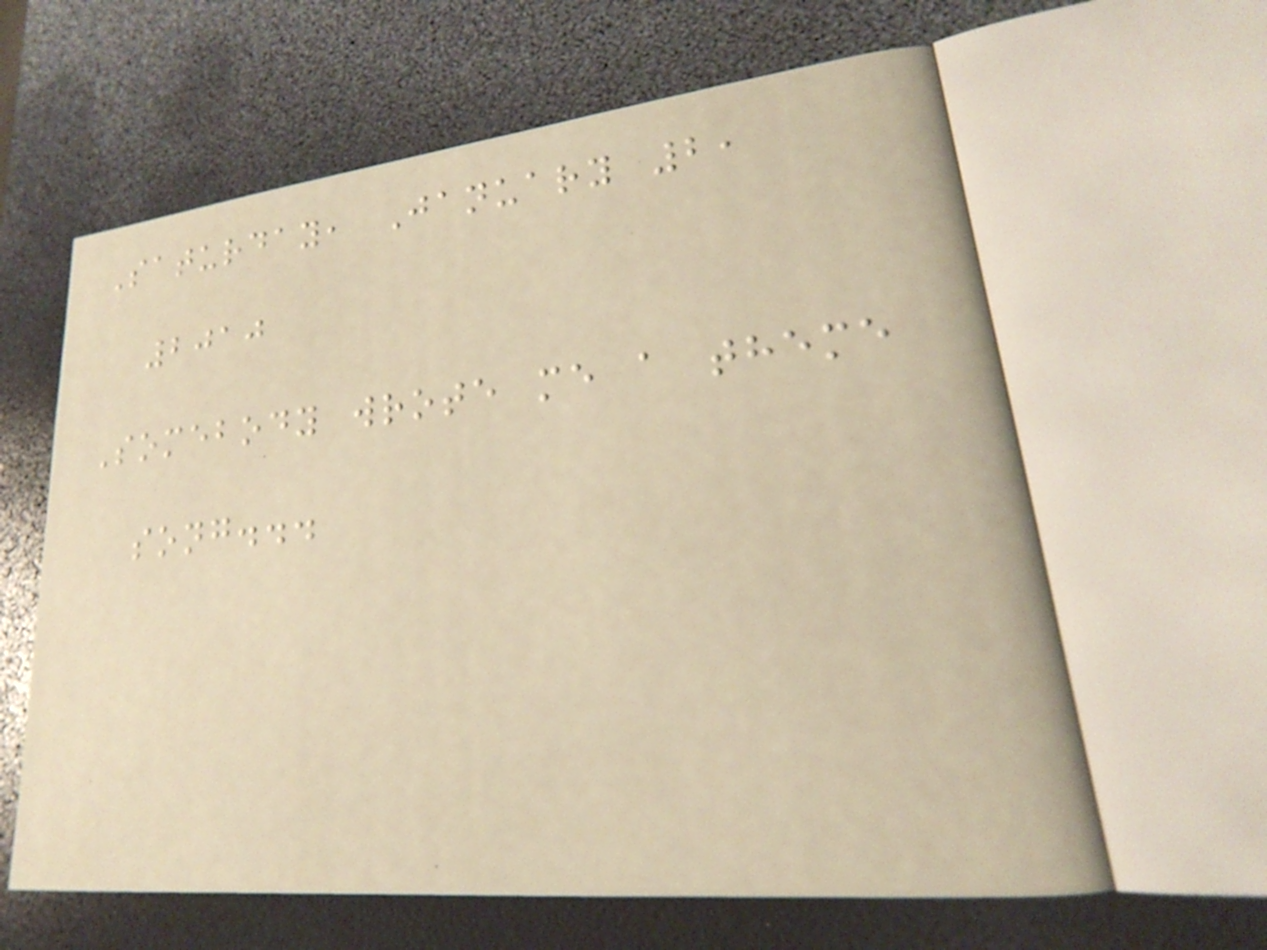Saturday, January 2,
2010
Somebody wrote me a theme
song...
